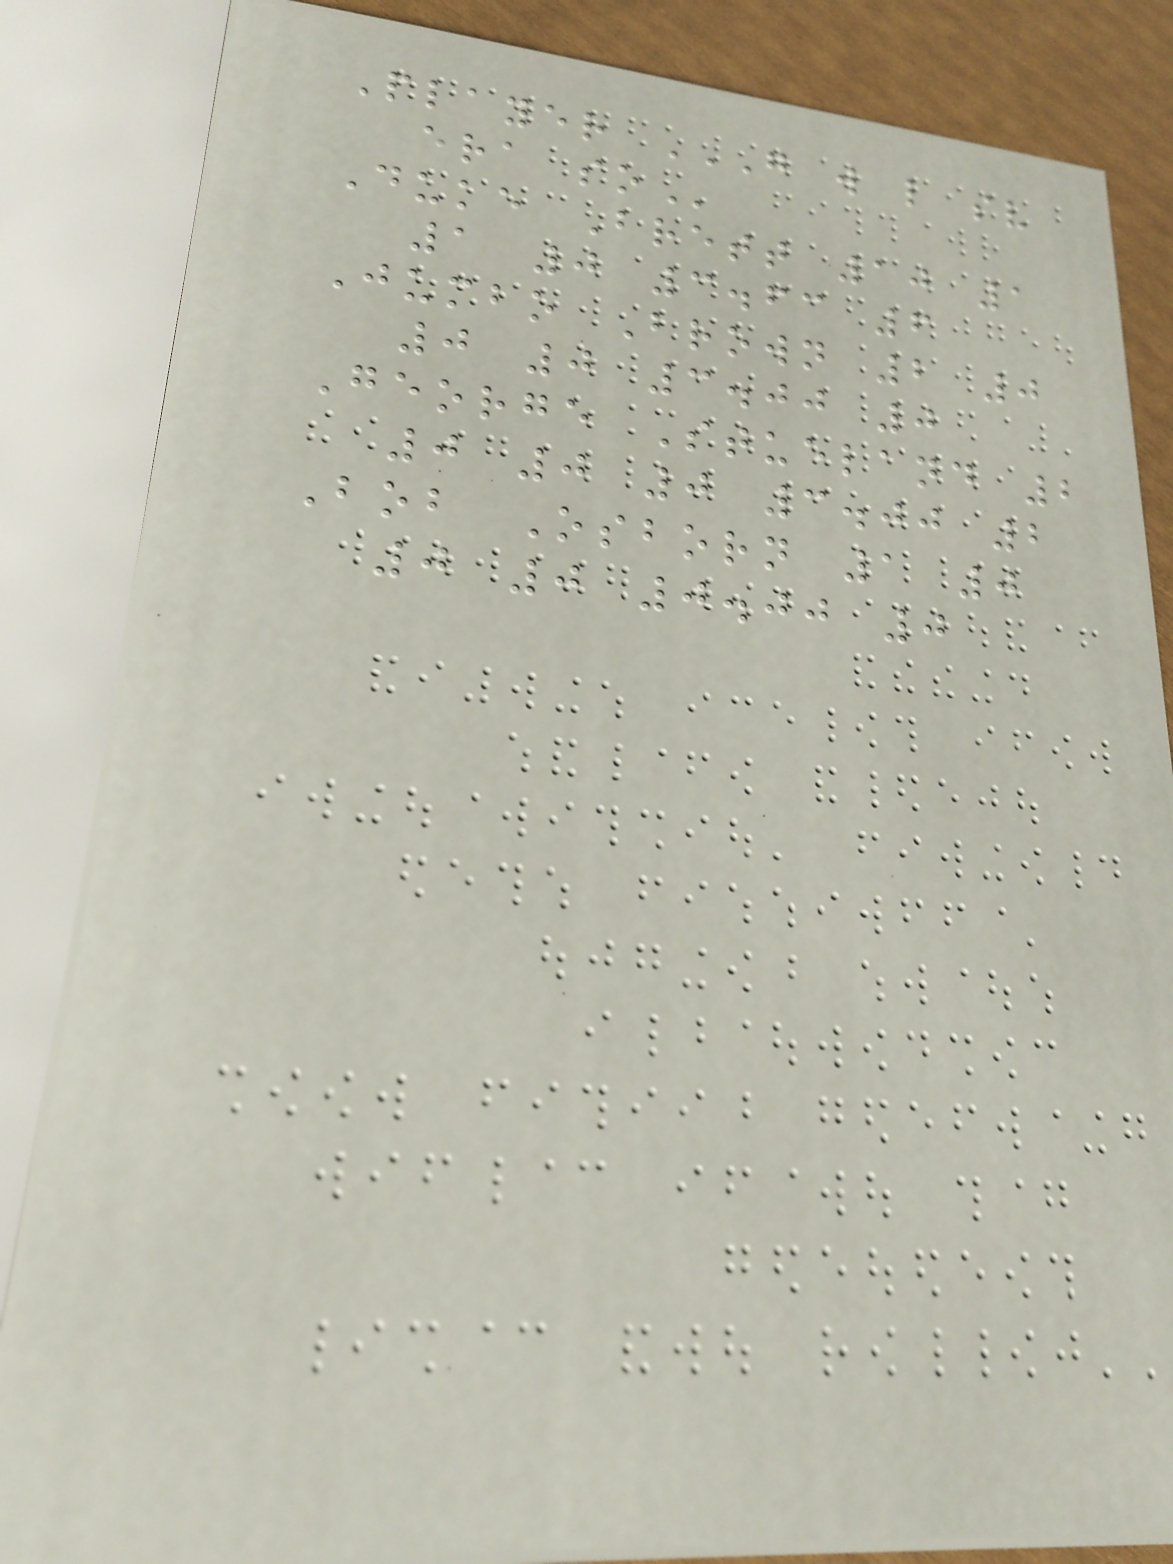Player G W L SV
ERA SO
Duke Brett 10 1
1 0 3.63 6
Jumbo Brown 2 0
0 0 3.00 0
George Stueland 2
0 0 0 3.00 2
Bob Osborn 1 0
0 0 0.00 0
